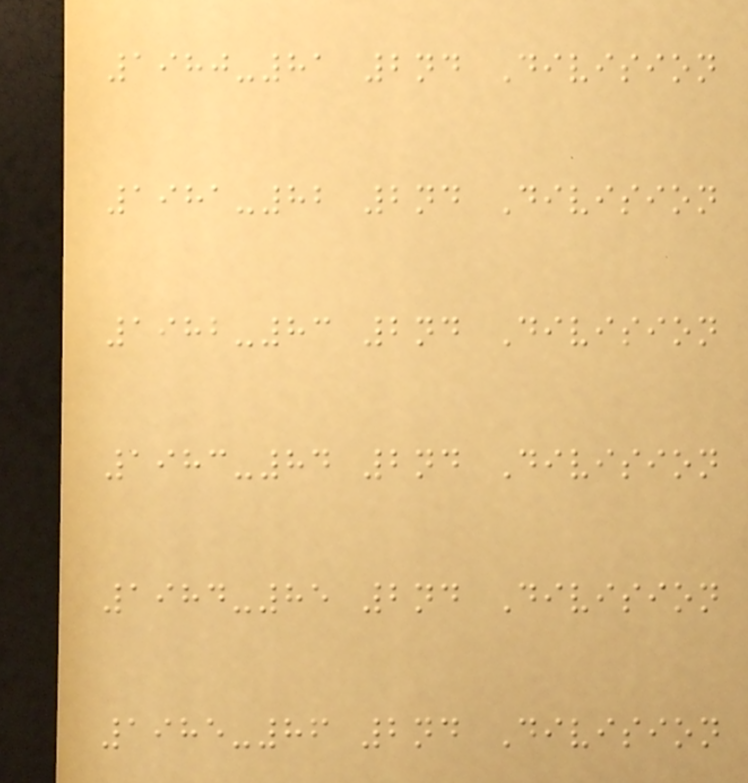1980-81 2nd Division
1981-82 2nd Division
1982-83 2nd Division
1983-84 2nd Division
1984-85 2nd Division
1985-86 2nd Division
